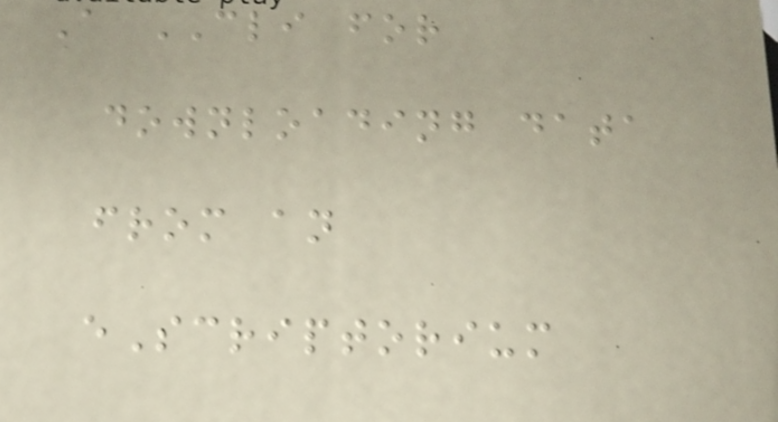A CLI for
downloading data
from an
eScriptorium
